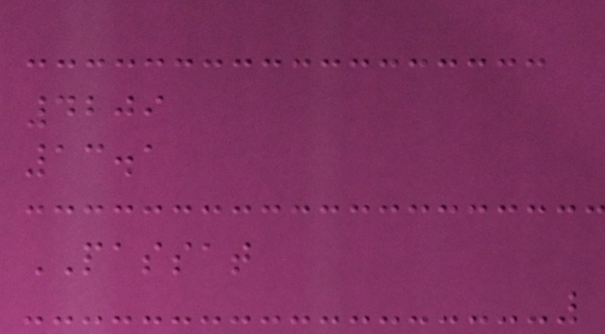4209
13.1
PASSAT
